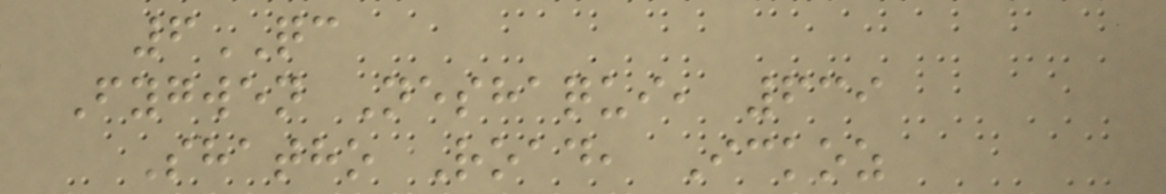6QC
Fygwen Neshaqui, 639
Shatho Road, Ickoz
